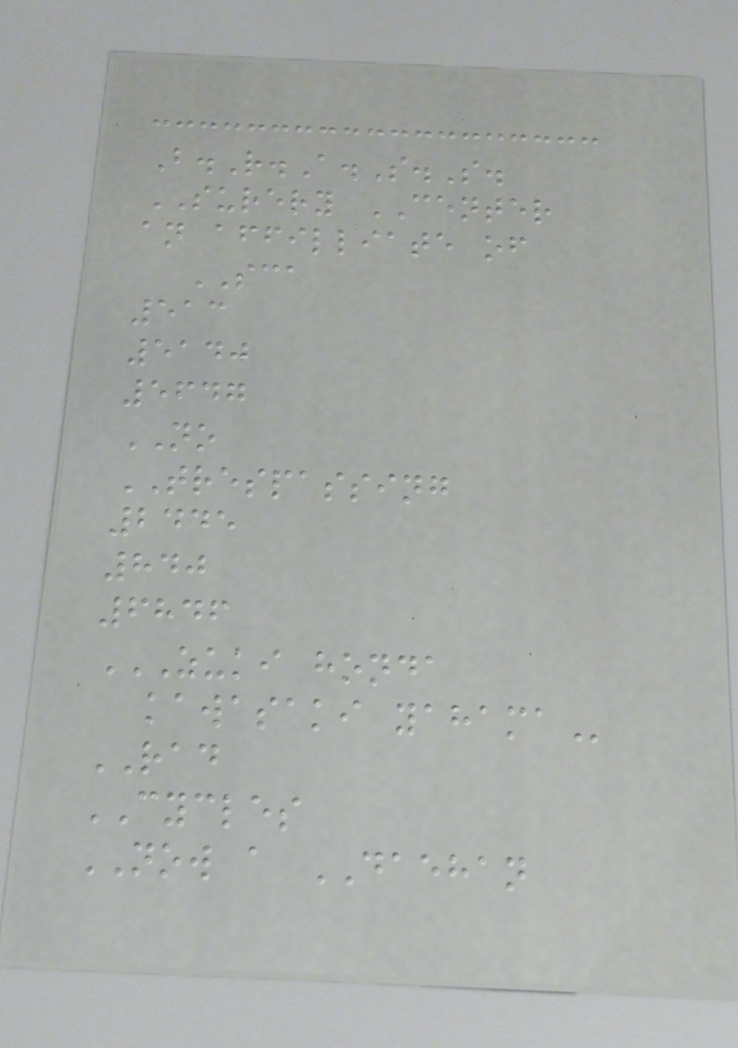B.R.A.S.S.
SURERY CENTER
an affilliate of
SCA
513
5140
5647
NO
TRESPASSING
2445
840
6846
ZUKI HONDA
KAWASAKI YAHAMA
RAD
CYCLES
NOW a DAEHAN
